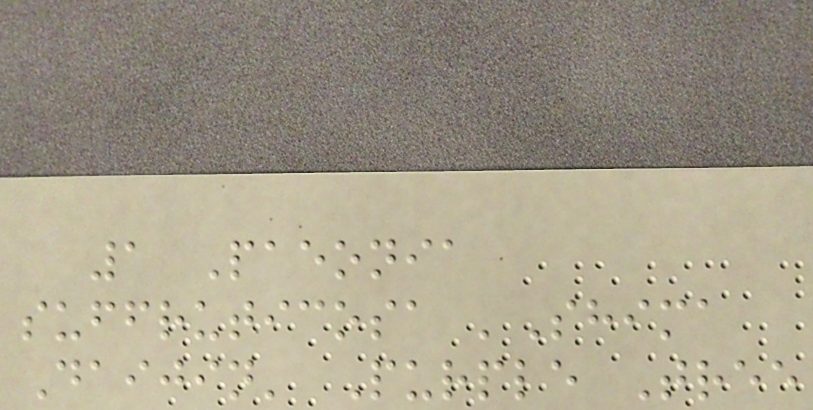1 Paeonia
suffruticosa 'Shima
Daijin' Purple Tree
